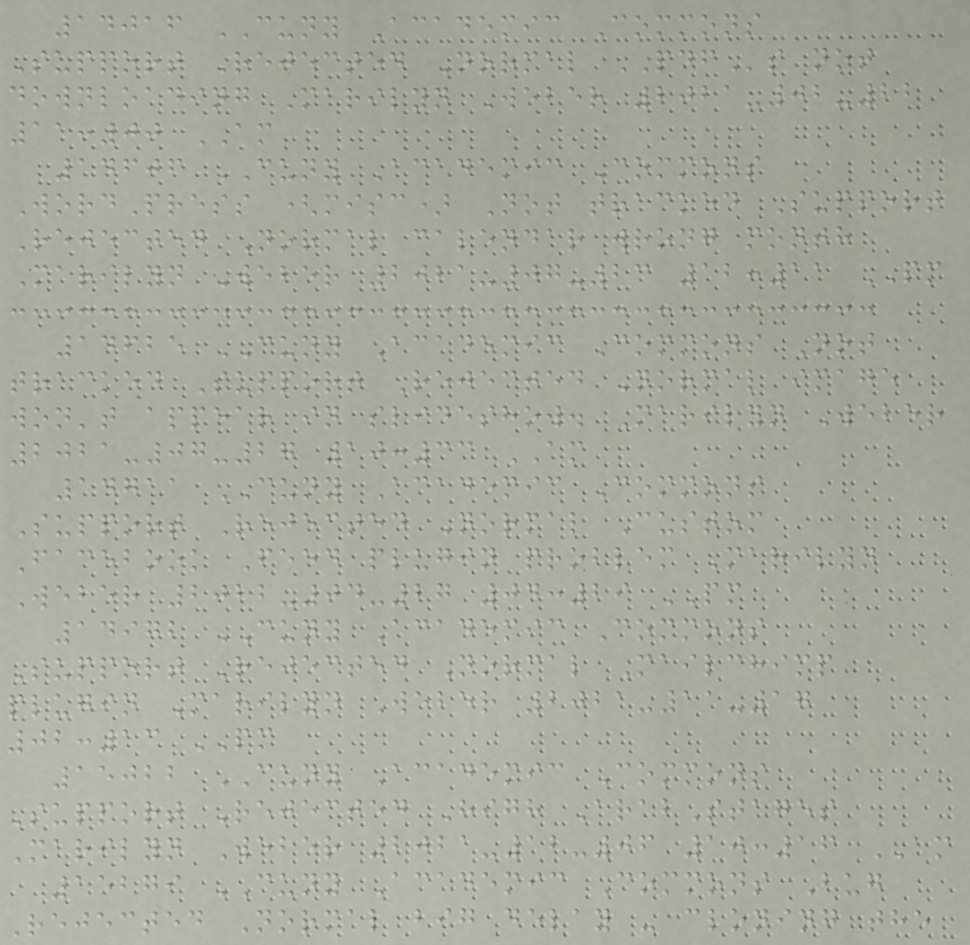14016 CUNY Academic Commons
Support Rejected Normal PDFs not
downloading Marilyn Weber 2021-02-22
11:00 AM
14606 CUNY Academic Commons
WordPress (misc) Not tracked Support
Rejected Normal calendar wrong month
Marilyn Weber 2021-07-23 12:11 PM
14625 CUNY Academic Commons Not
tracked Support Rejected Normal image
won't appear in slideshow. Marilyn Weber
2021-07-27 10:33 AM
14711 CUNY Academic Commons
Support Rejected Normal Custom
Facebook Feed plugin problem Marilyn
Weber 2022-04-27 04:29 PM
14972 CUNY Academic Commons
Support Rejected Normal Mailchimp
plugin Marilyn Weber 2021-11-17
02:13 PM
15022 CUNY Academic Commons
Support Rejected High ArabStages
Marilyn Weber 2021-12-06 10:16 AM
15279 CUNY Academic Commons Bug
Rejected Normal big delay - cloning the
